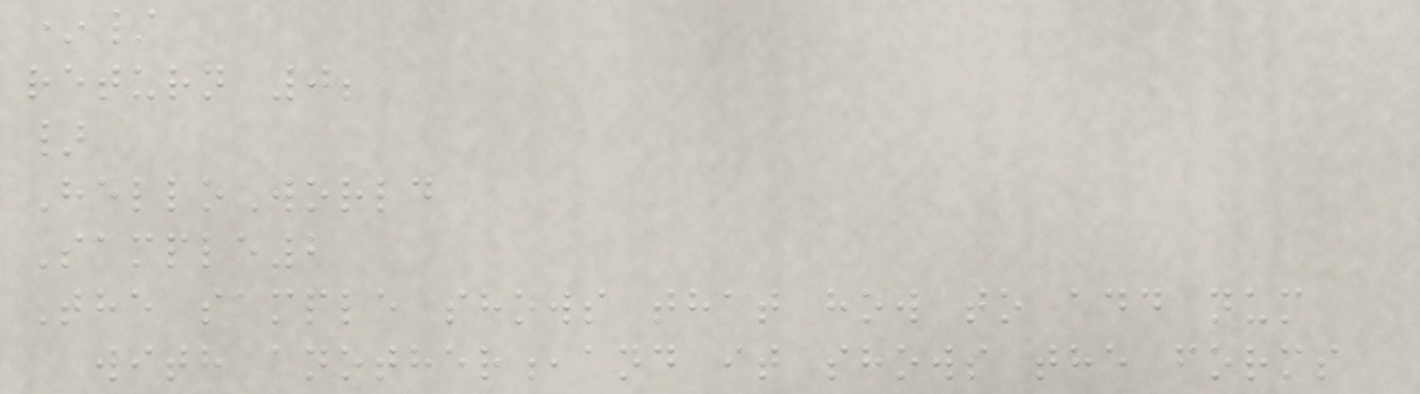*/
return 0;
}
HelloWorld
Sample2
The sample shows that how to add num
with another,and it shows the forms
